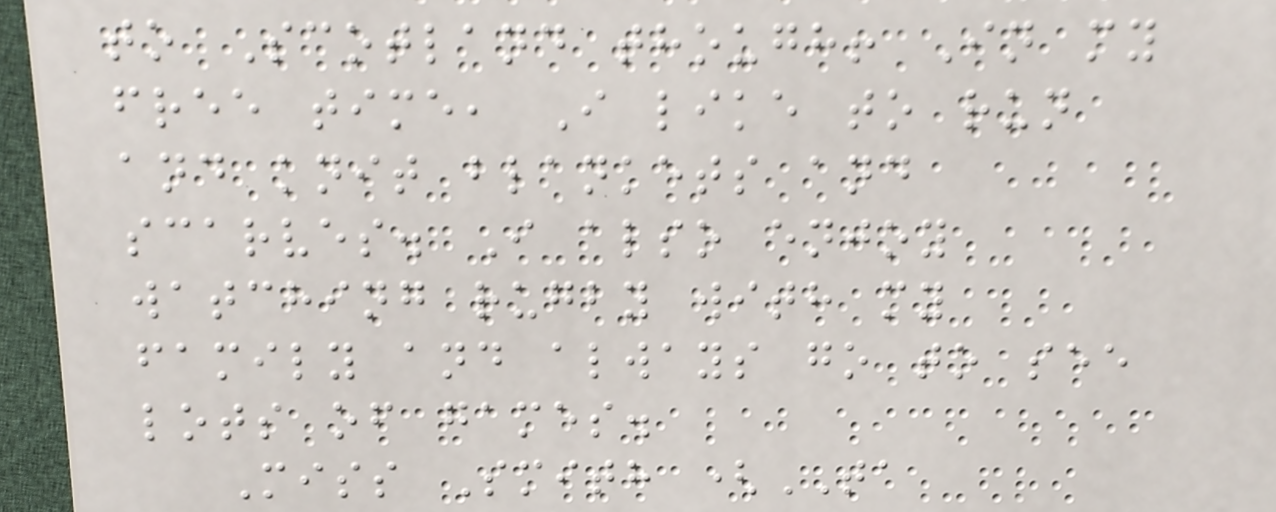to Scotland though! In my
free time, I like to run
and knit blankets and
scarves. I also enjoy
watching rugby with my
family and always go to see
lots of games.
Miss Smith (TA
